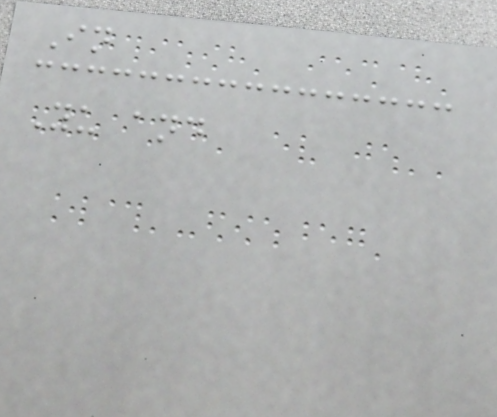In
Yu and
